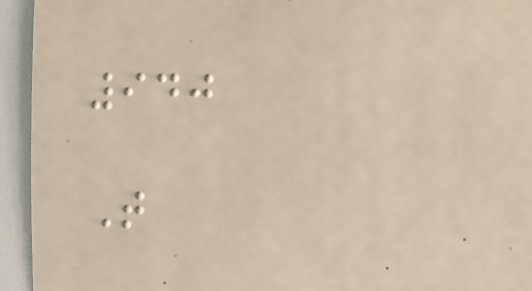940
T
